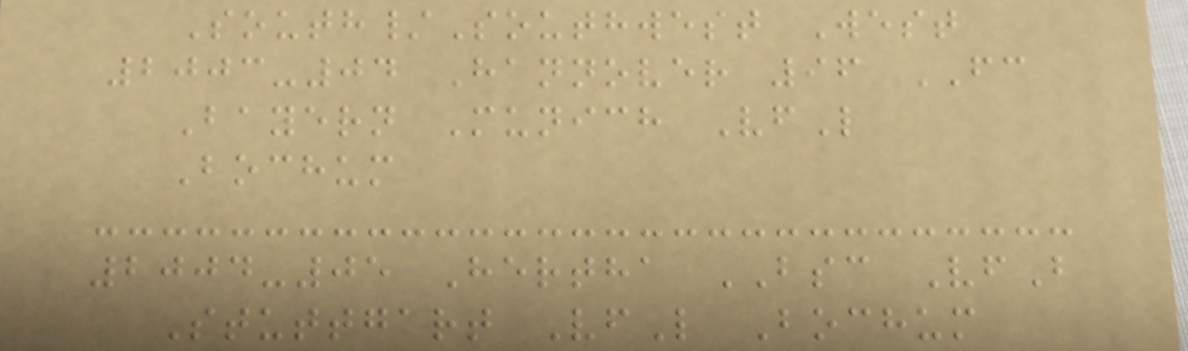South/Southwest West
2003-04 Hannover 96 FC
Bayern Munich VfL
Bochum
2004-05 Hertha BSC VfB
Stuttgart VfL Bochum
